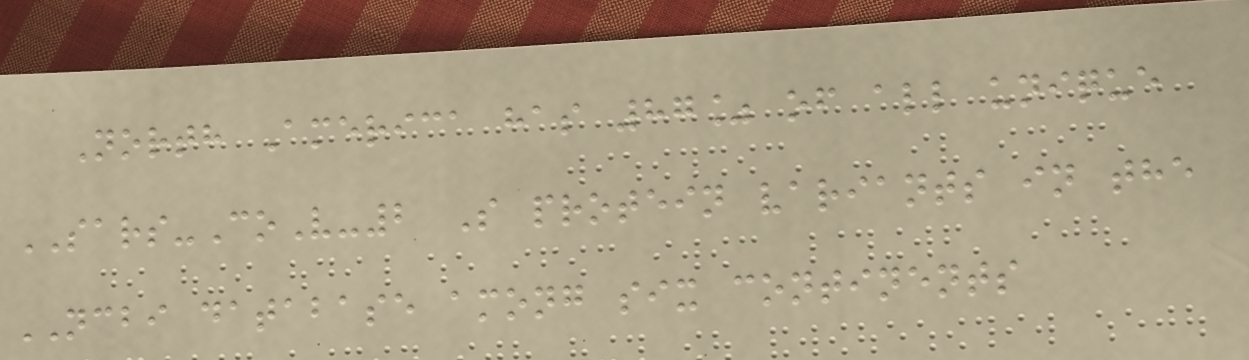North America has 87% of all unique
SARS-CoV-2 S protein variants in the
NCBI database among six continents
